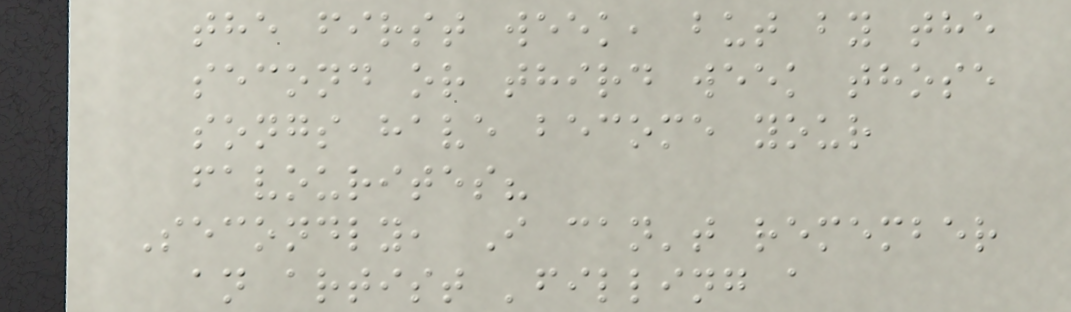the first week, but by the
second or third week those
songs have become your
favourites?
Secondly, I can't remember
an artist 'filling a
